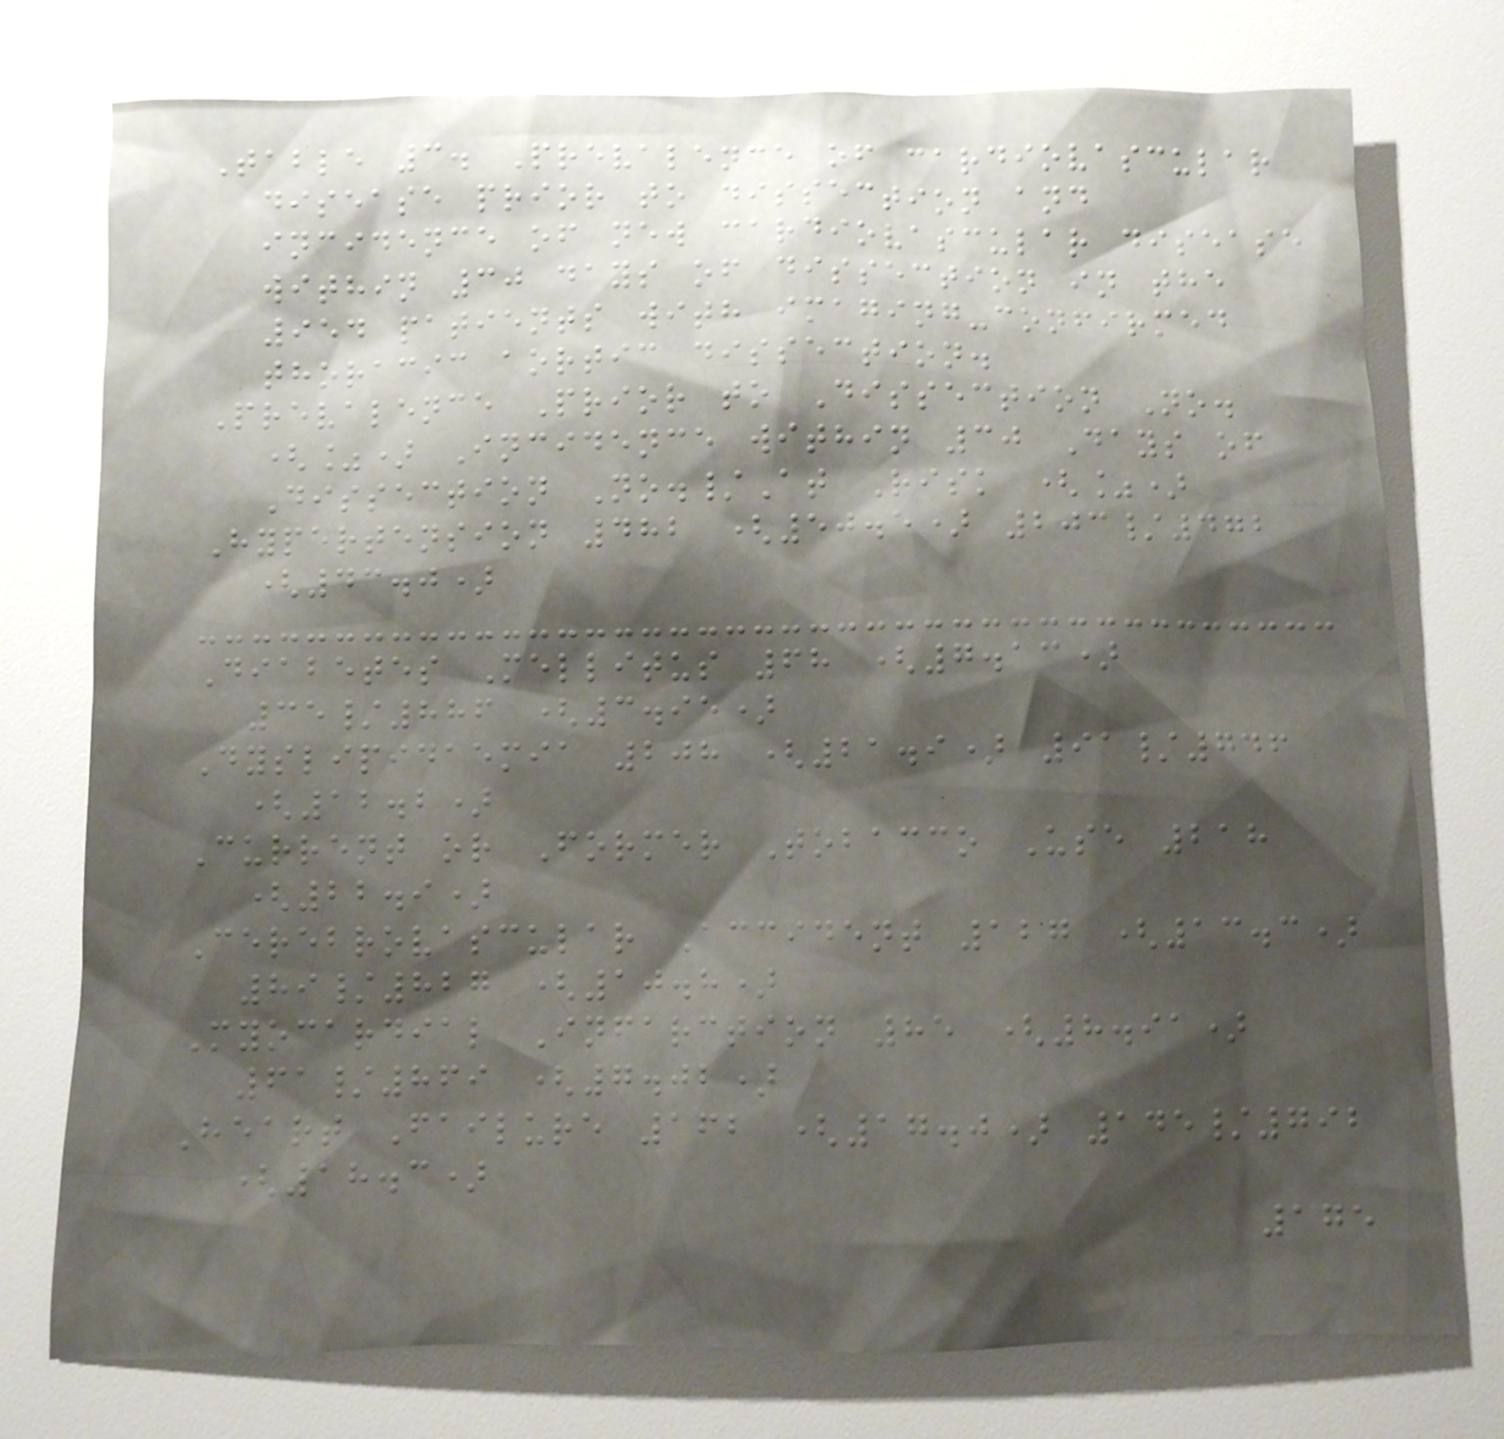Table 3. Prevalence of cardiovascular
disease prior to dissection and
incidence of new cardiovascular disease
within 30 days of dissection in the
954 patients with imaging-confirmed
thoracic aortic dissection.
Prevalence Prior to Dissection No.
(%) Incidence within 30 Days of
Dissection No./At Risk (%)
Hypertension 482 (50.5) 203/472
(43.0)
Diabetes Mellitus 68 (7.13)
35/886 (3.95)
Dyslipidaemia 208 (21.9) 91/746
(12.2)
Current or Former Tobacco Use 218
(22.9)
Cerebrovascular Accident 127 (13.3)
89/827 (10.8)
Myocardial Infarction 85 (8.91)
61/869 (7.02)
Heart Failure 162 (17.0) 145/792
(18.3)
175
